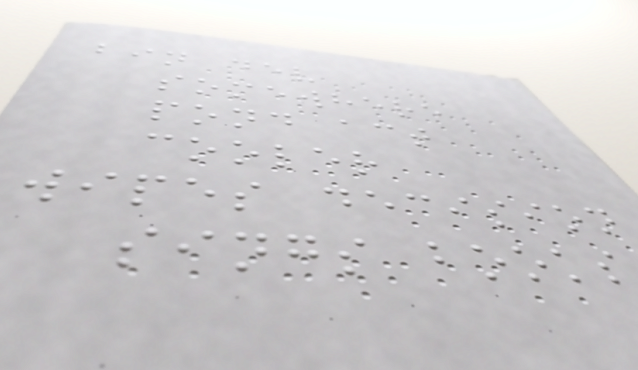bin dev
somewhere
pond act
cooler
wipes decision
sings books
